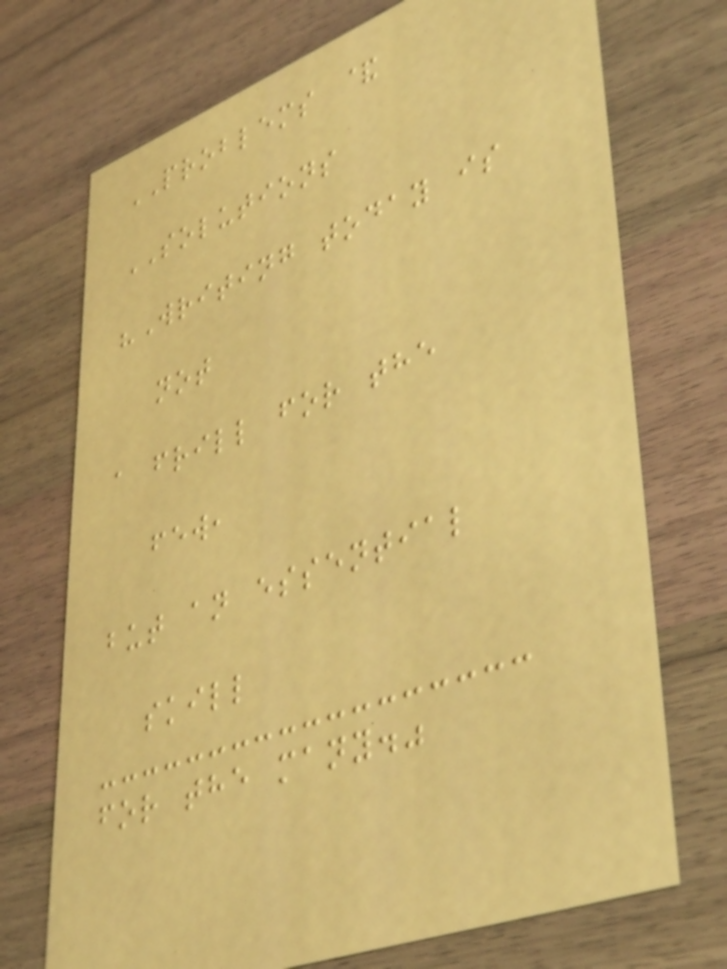PROBLEMS &
SOLUTIONS
"Writing today is
not
a frill for the
few,
but an essential
skill
for the many."
